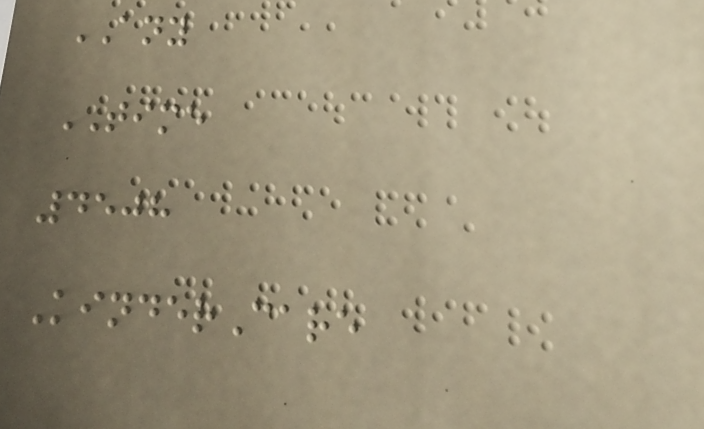ANY
TIME
4508
KinderCare
